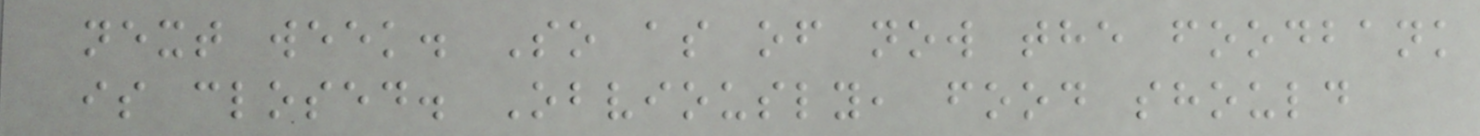next week. So as of now the foodbank
is closed. Obviously, food should
